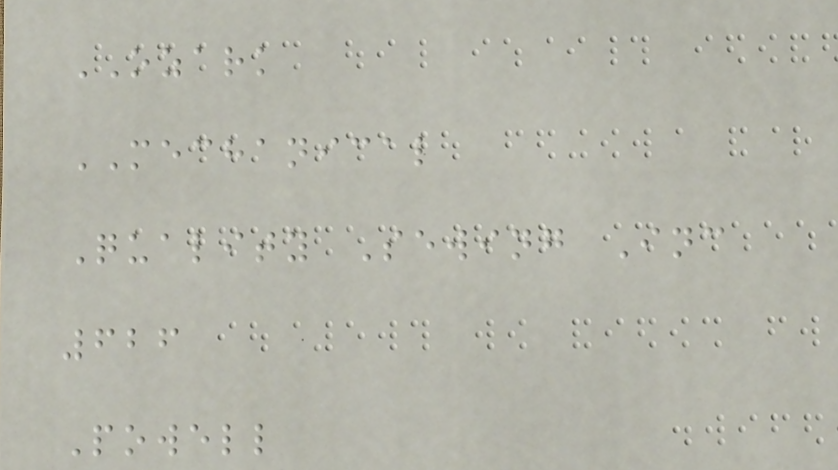OZARK
MECHANICAL
Quality Sewing Inc
626
Powell
